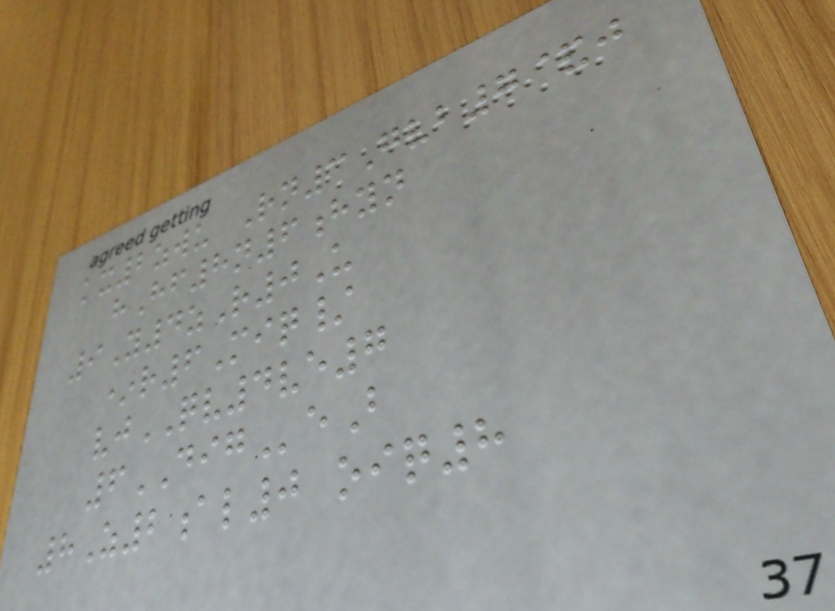kx2zwu Rn3Gvb7&j
hHf8n6hyn
9Y4zR0U
*r6Miq/
vjQV4ve7
6DIGeB
8Z2al0 oiq8
